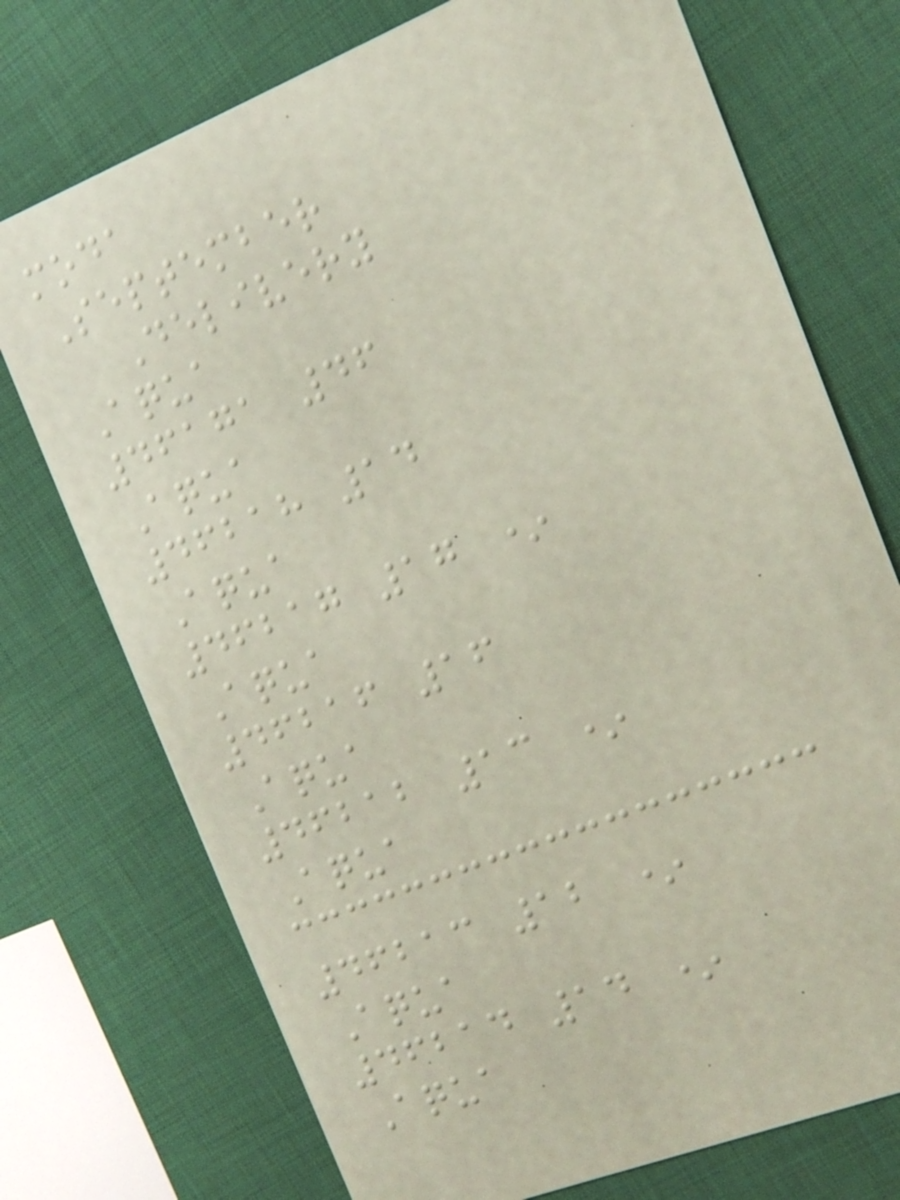moda
September
Delivery
Aqua
46171 46
Aqua
46218 14
Aqua
46217 17 *
Aqua
46216 16
Aqua
46212 13 *
Aqua
46213 12 *
Aqua
46214 14 *
Aqua
